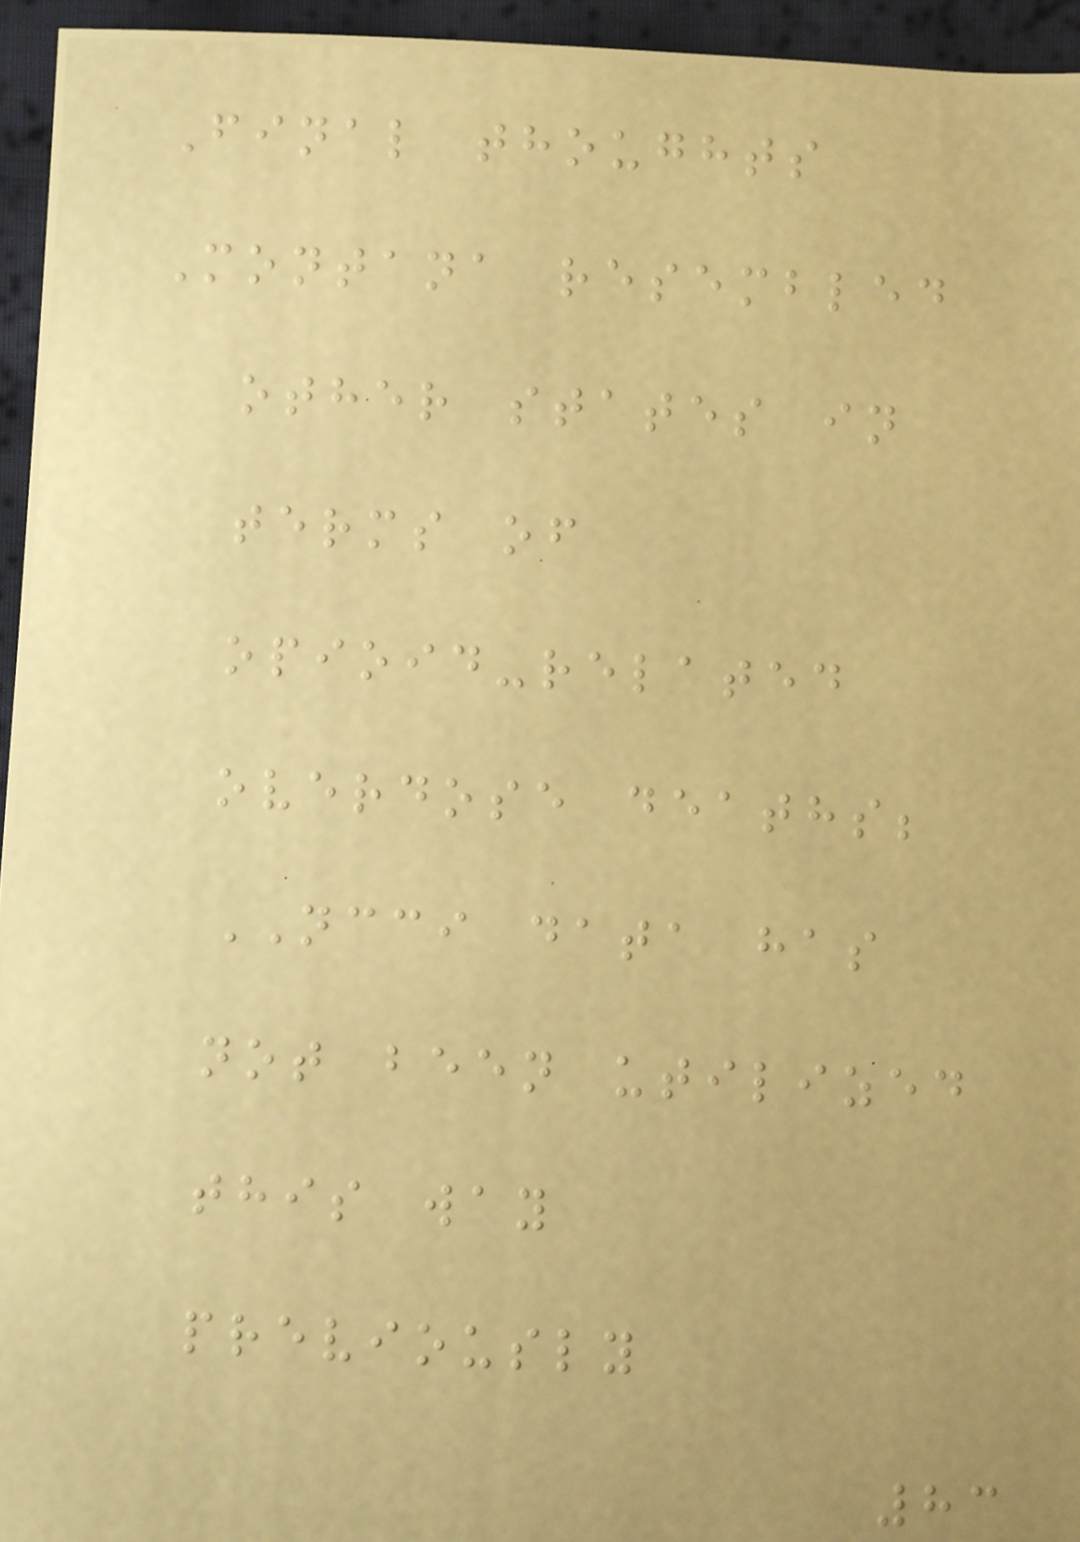Final thoughts
Montana resembled
other states in
terms of
opioid-related
overdose deaths;
NCCI data has
not been utilized
this way
previously
83
